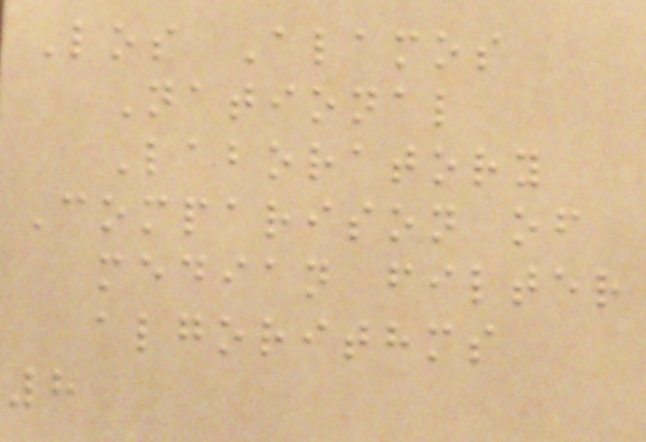Los Alamos
National
Laboratory
Comparison of
median filter
algorithms
8
